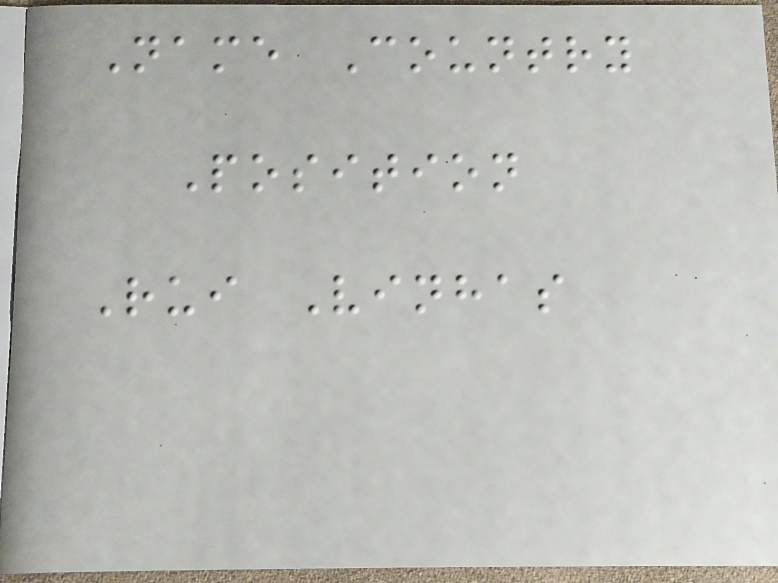Name Country
Position
Rui Vinhas
